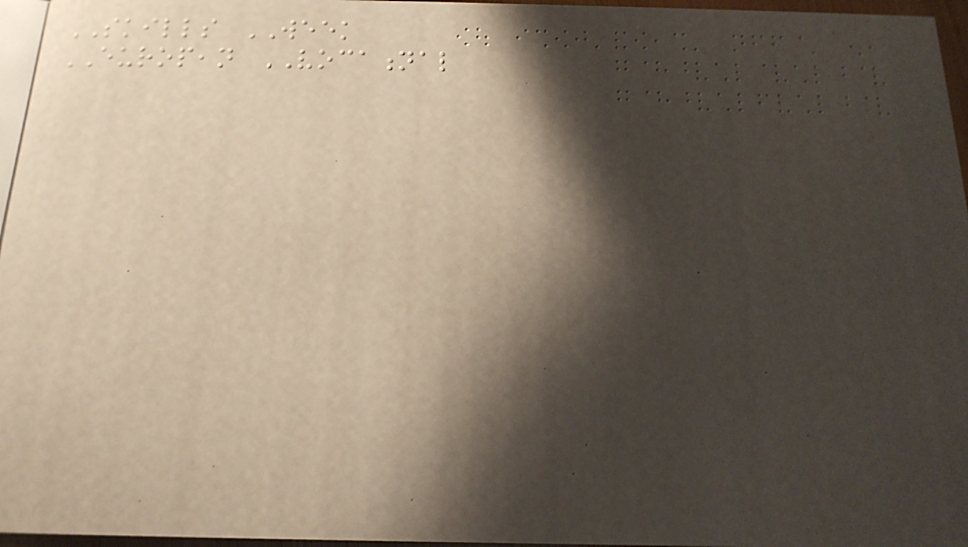SKILLS WEEK
EUROPEAN VOCATIONAL
